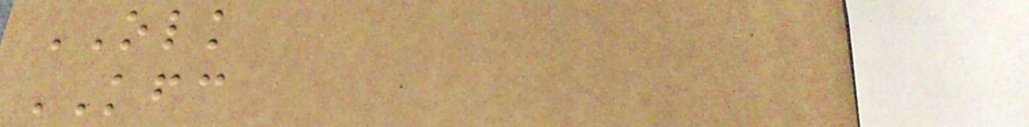OLK
KFC
